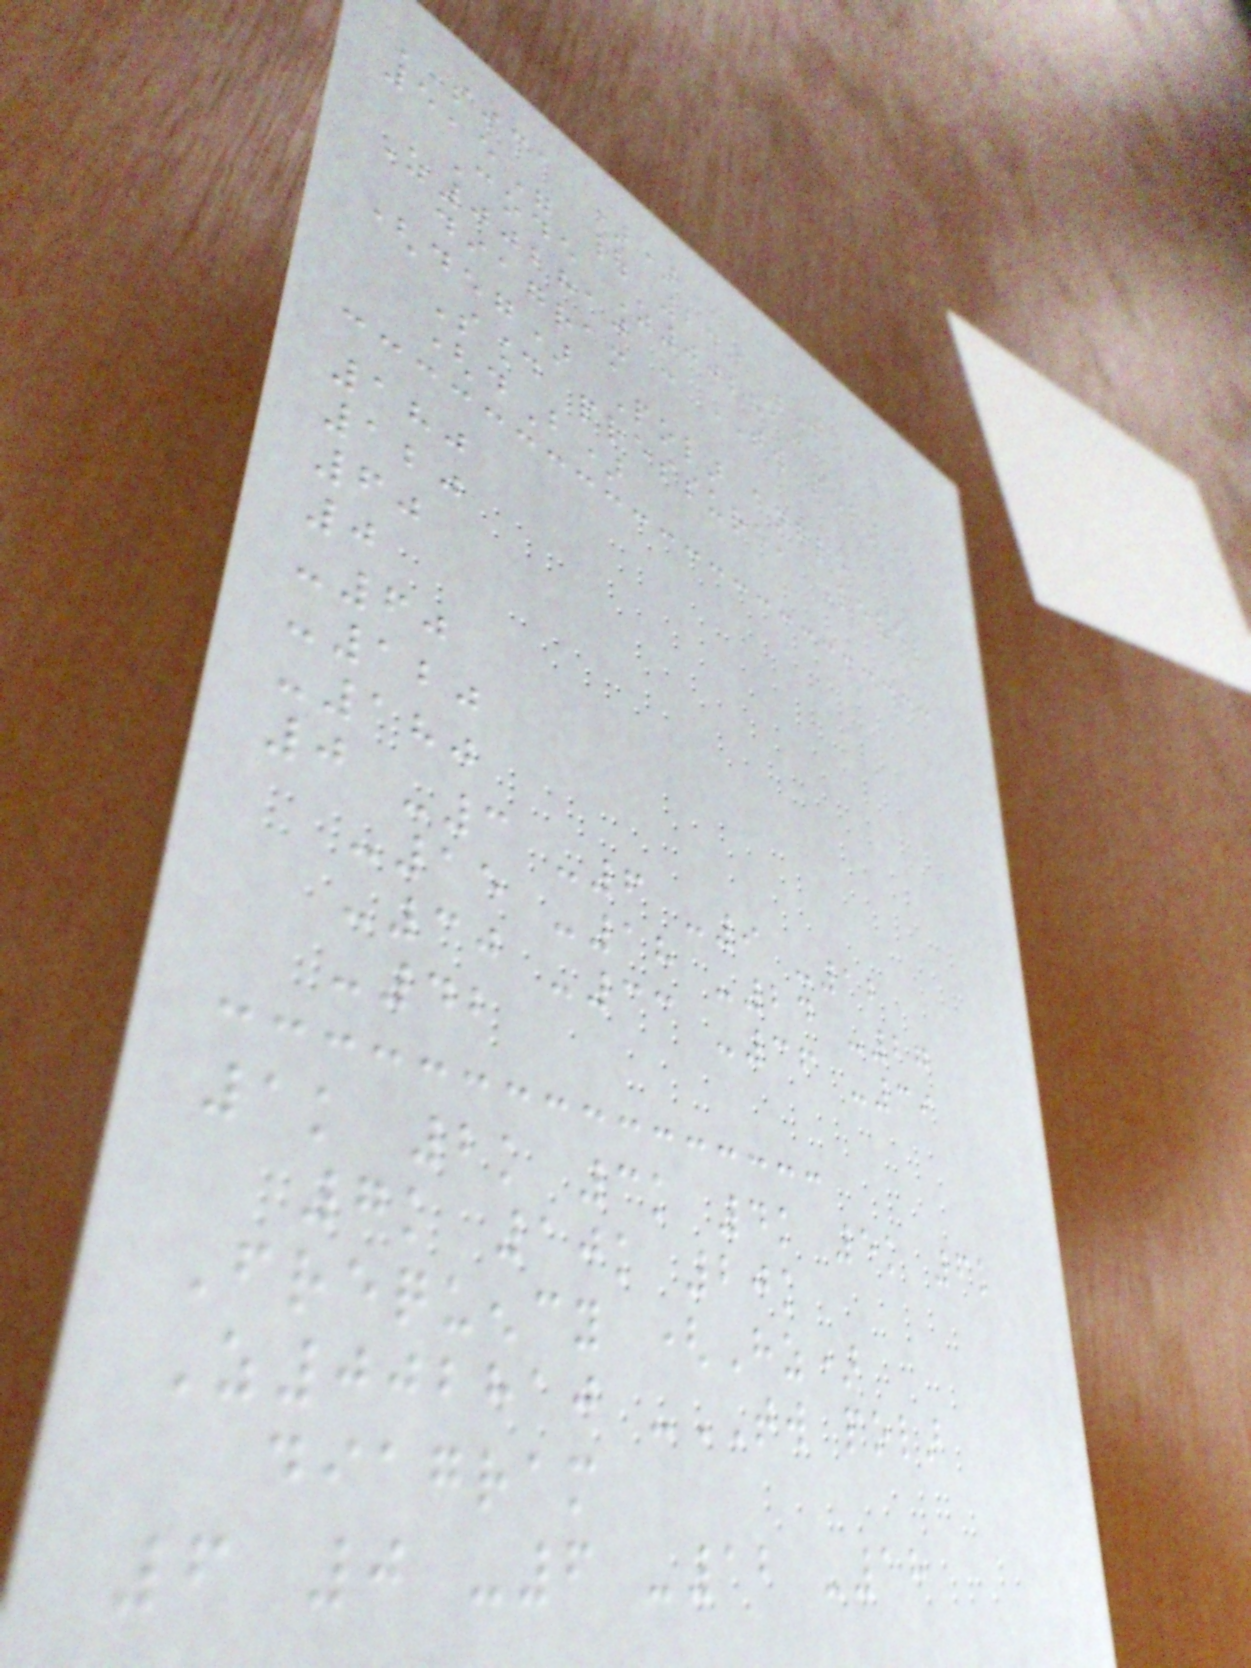SICA ))
5,5" | 240 W
Code Z002810
Z002810 - TW polar
diagram
(deg) Polar angle
Sound pressure, Level
(dB)
180
120
60
0
-60
-120
-180
0 -3 -6 -9 -12
-15 -18 -24 -27
-30 -33 -36 -39
-42
1k 2k 3k 4k 5k 6k
7k 10k 20k
Frequency (Hz)
Z002810 -TW polar
diagram
6 0 -6 -12 -18
